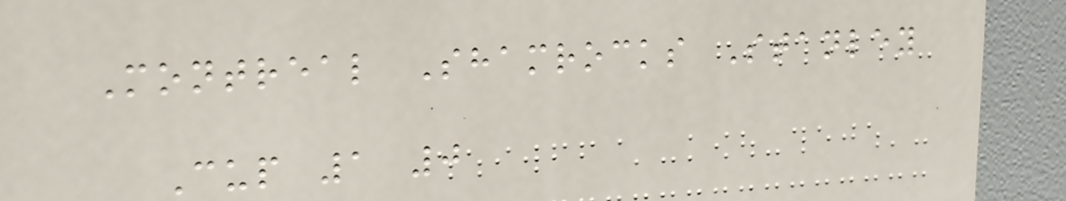Montreal Shamrocks Stanley
Cup 1 0
